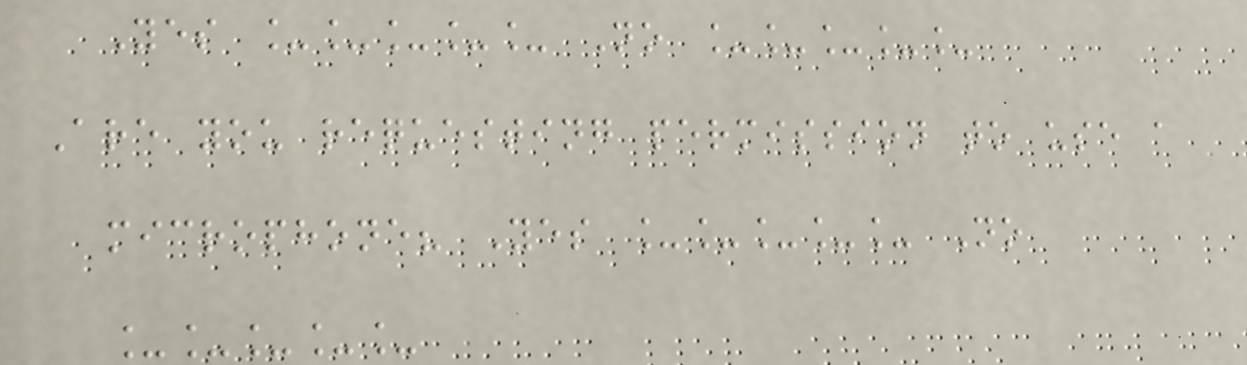Yes _____ No _____
Are you requesting permission to use a
microphone? Yes _____ No
_____
